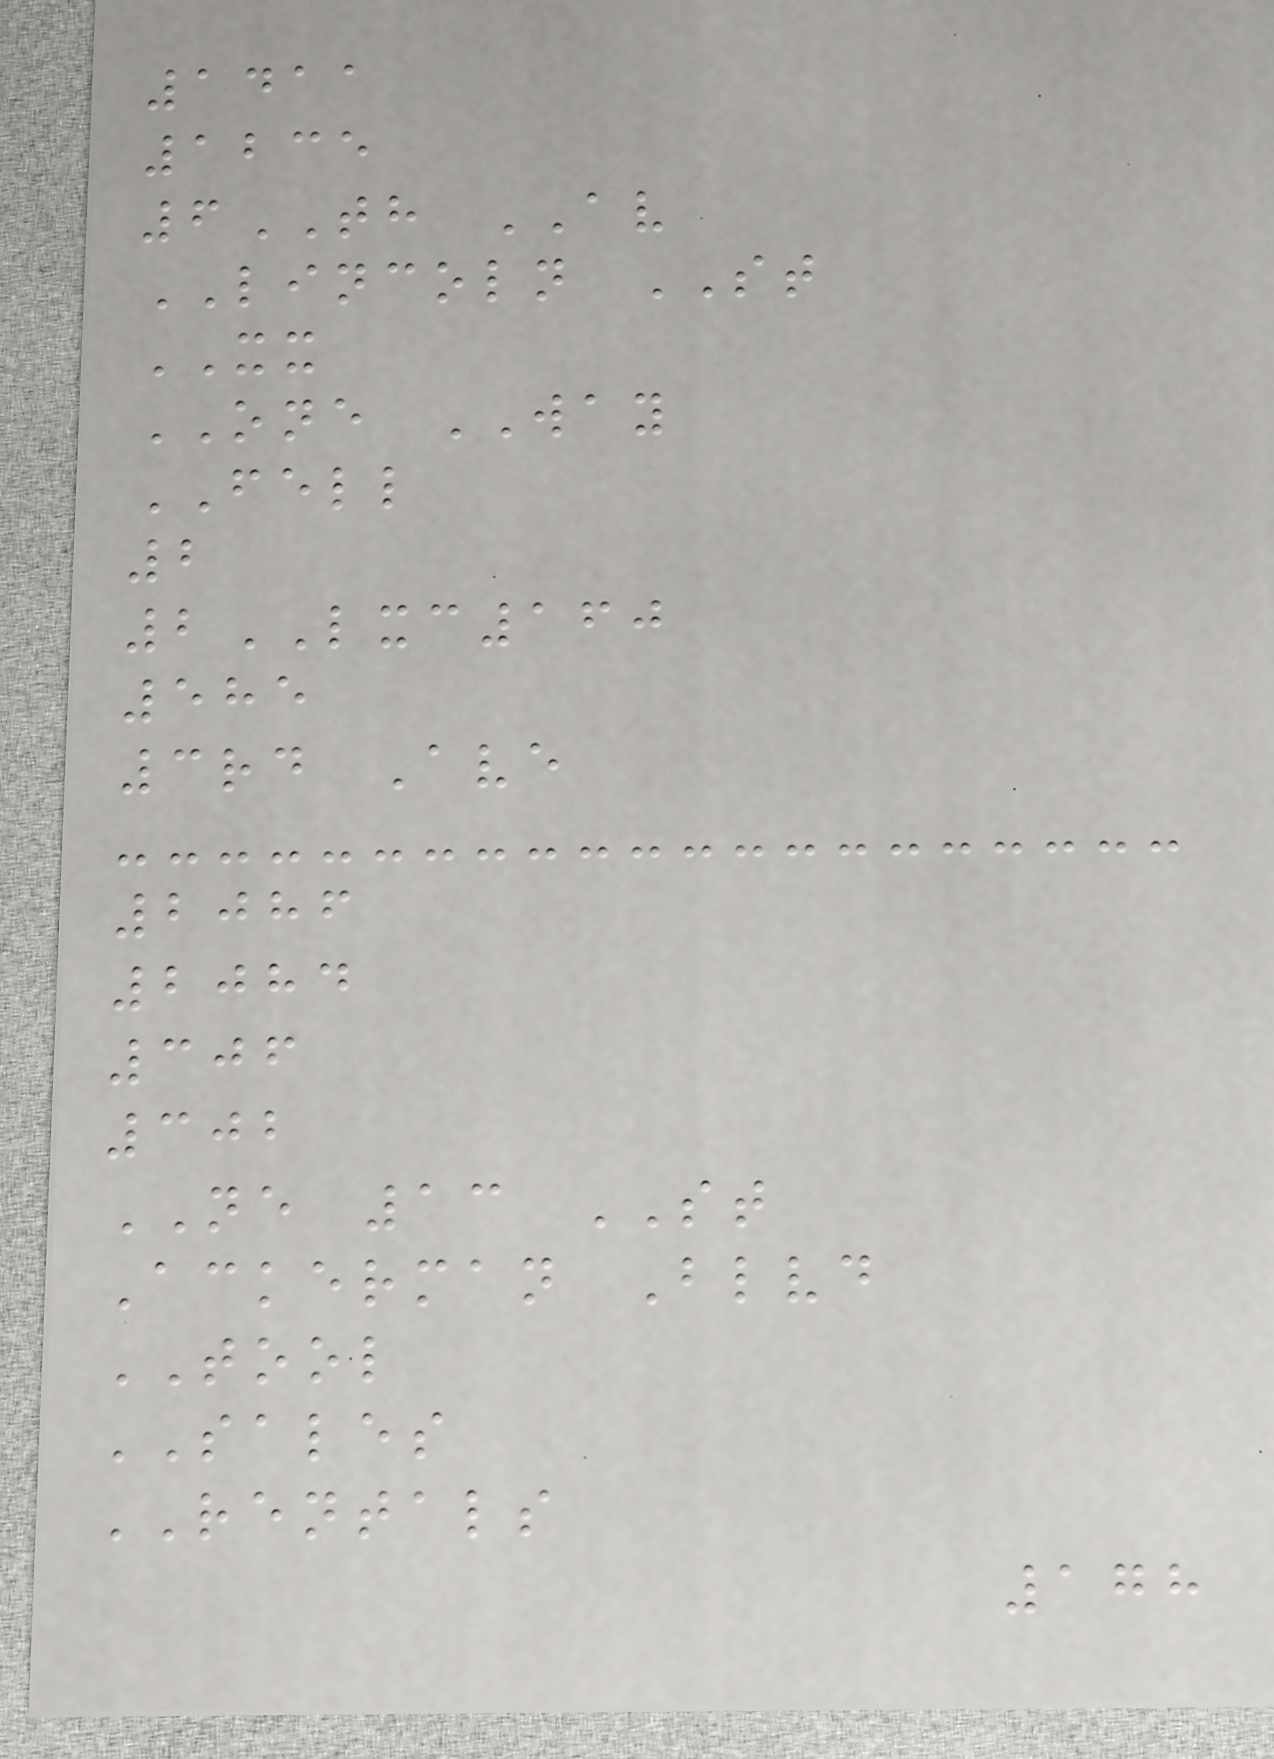1411
1235
6TH AV
LINCOLN ST
XX
ONE WAY
FELL
2
2LXC160
585
3rd Ave
2086
2084
306
302
NE 13 ST
Ackerman Blvd
TOOL
SALES
RENTALS
178
